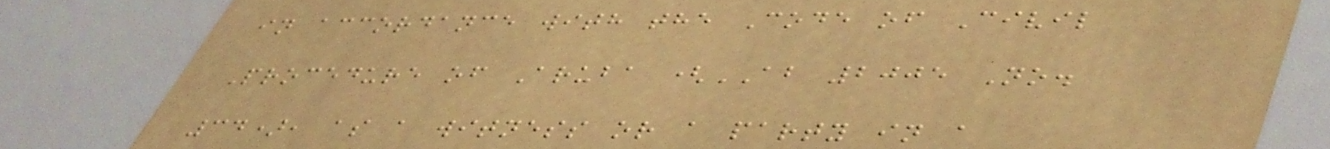in accordance with the Code of Civil
Procedure of Aruba (AB 2005 No.
34), as a witness or a party in a
